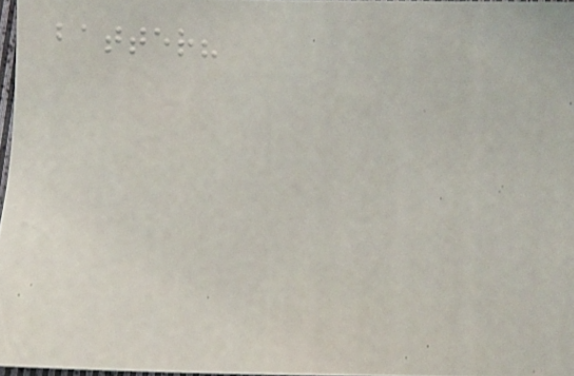batter?
